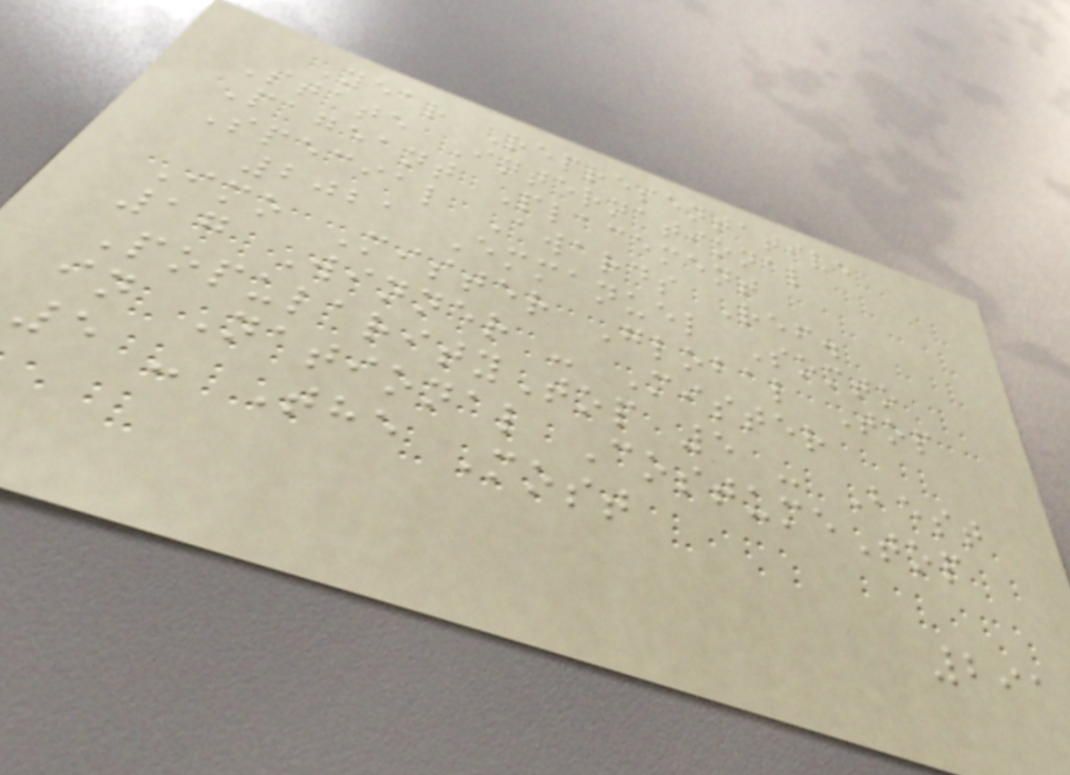Year Representative
State International
Pageant Placement
Special Awards Ref.
2021 Emmanuel Somto
Imo Mister Global Top
17 Winner - Mister
PopularityTop 5 - Best
in National CostumeTop
5 - The Most
291
